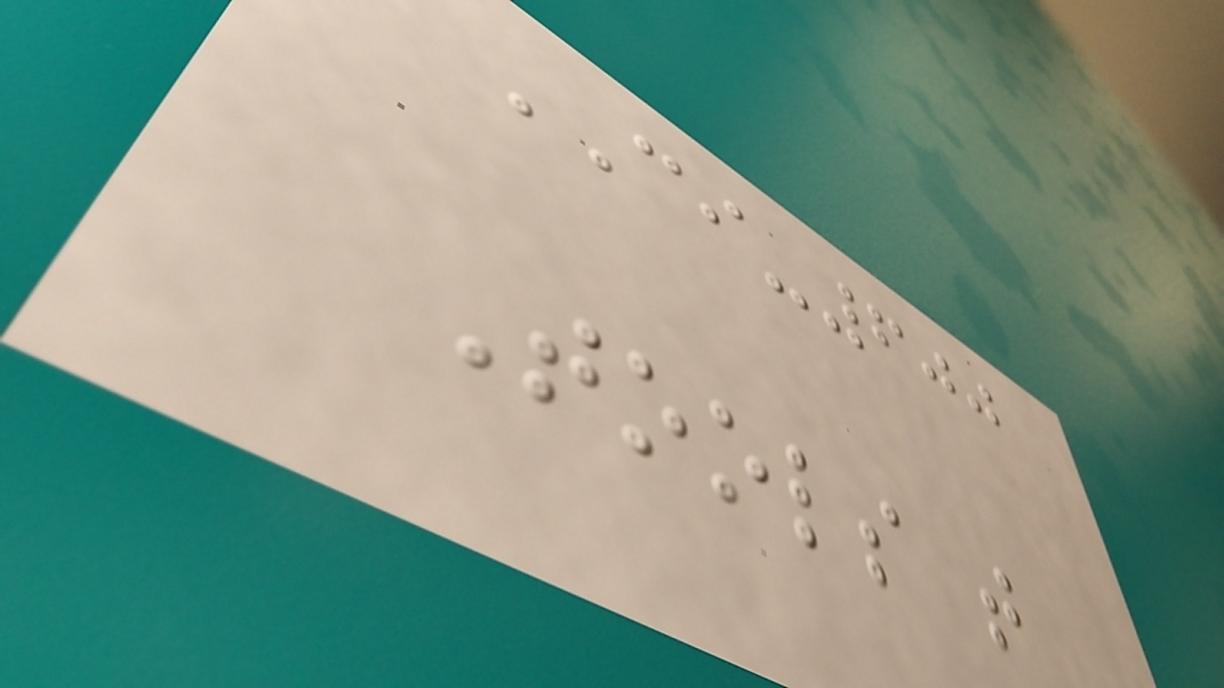CI-600
Tools that
